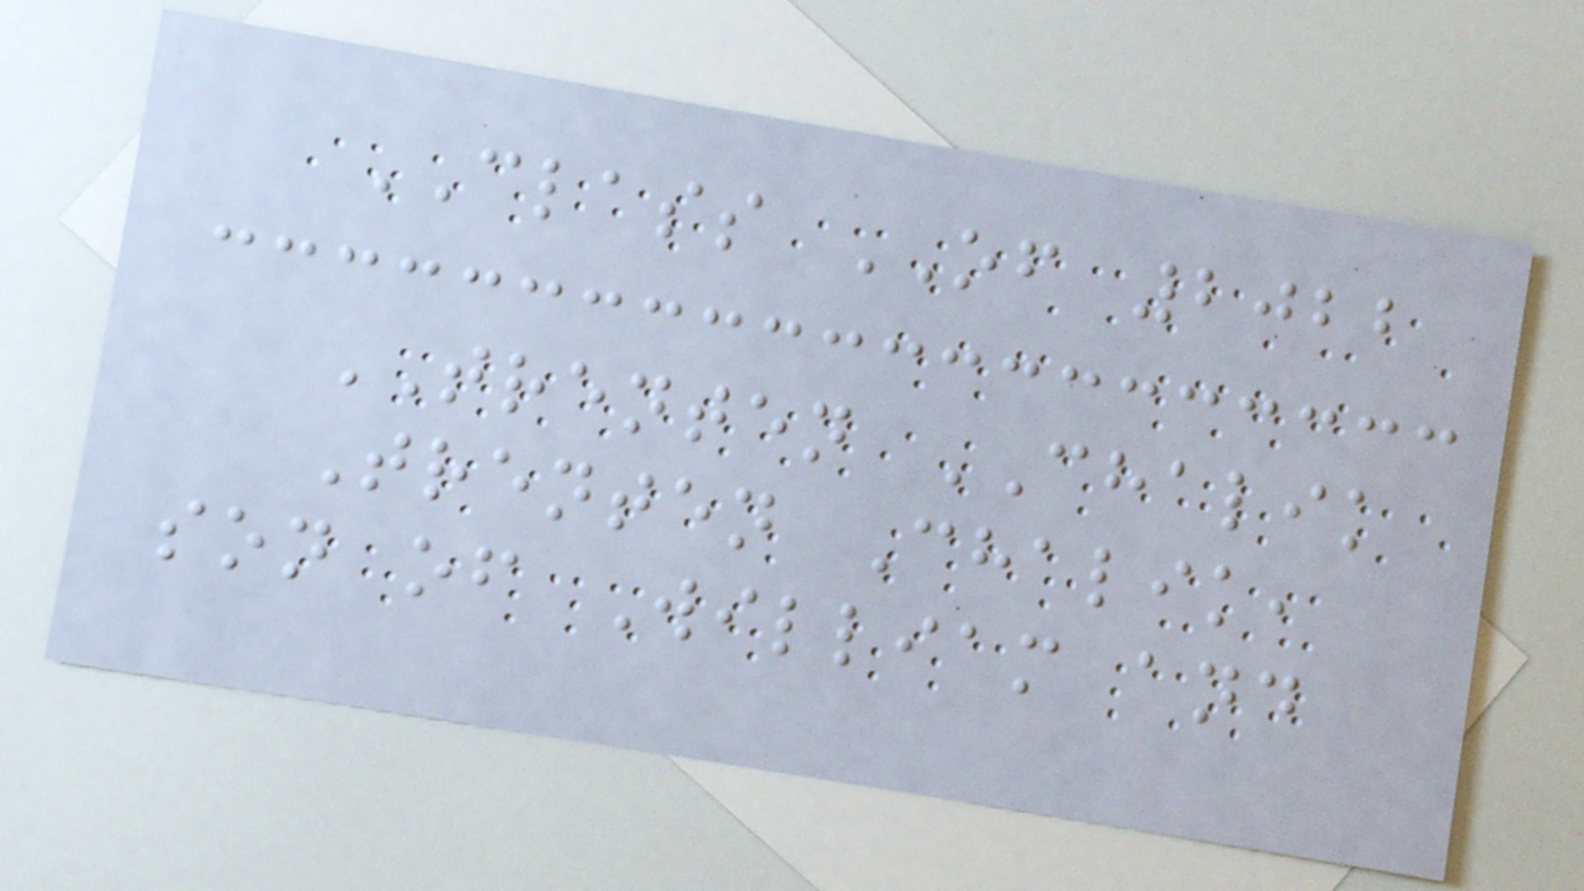CLASS OF 2022
TRENTEN CHALIK
Trenten Chalik,
son of William and
